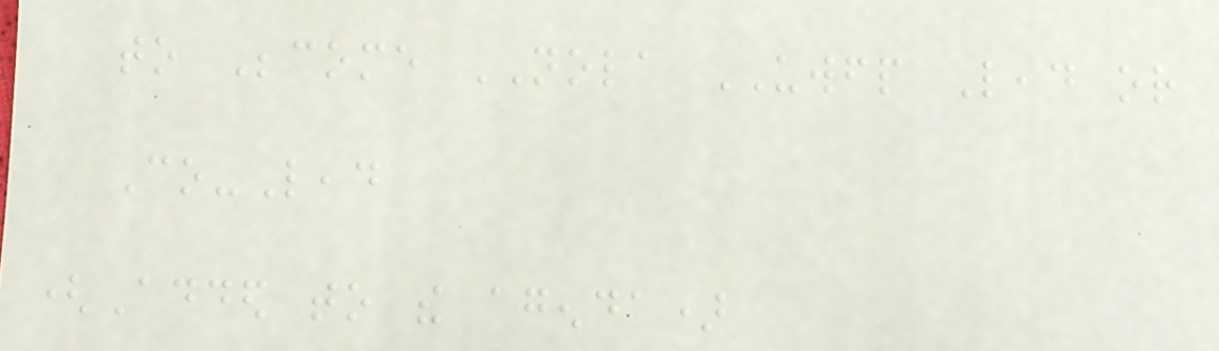to Become NOLA UWFP Lead or
Co-Lead
(Added to the agenda)
